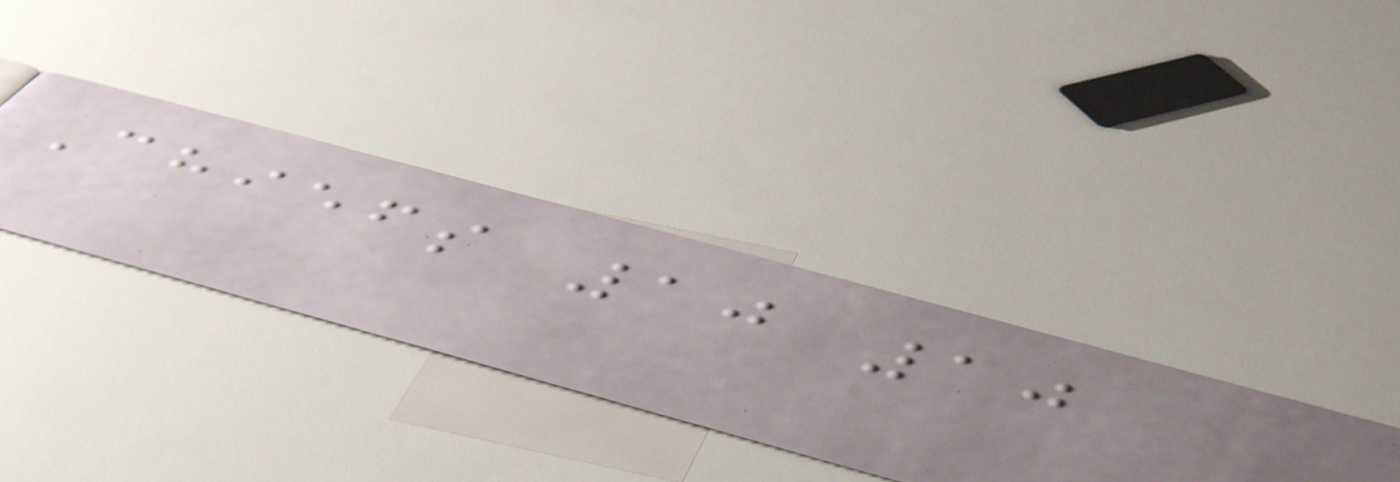Chiefs 10 10
